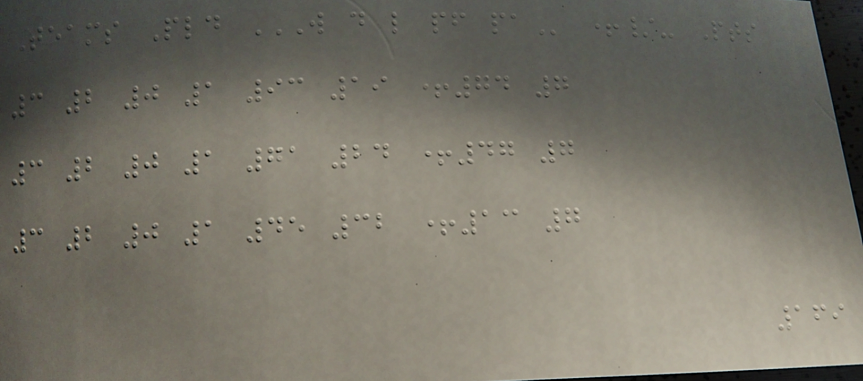Teams Pld W D L PF PA +/- Pts
3 2 0 1 93 19 +74 7
3 2 0 1 71 24 +47 7
3 2 0 1 45 32 +13 7
169
